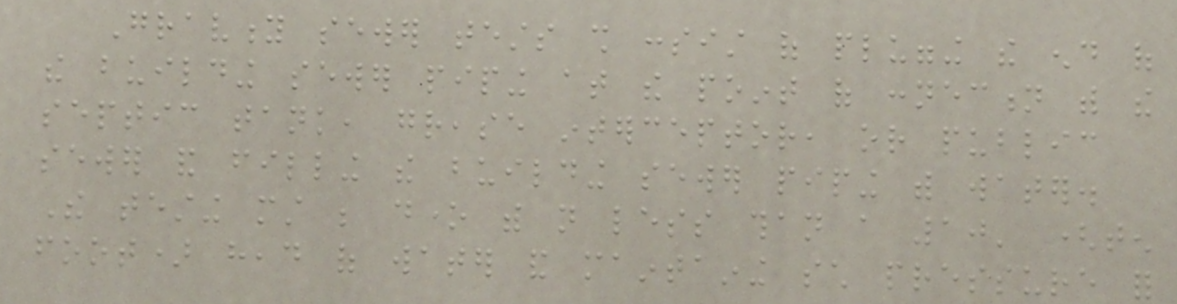Gravity sewer tests shall consist of plugging the end of
the building sewer piping at the point of connection with the
septic tank, grease interceptor, or public
sewer and filling the building sewer piping with water.
The testing must be done with not less than a 10' (ten
foot) head of water and maintaining such pressure for
